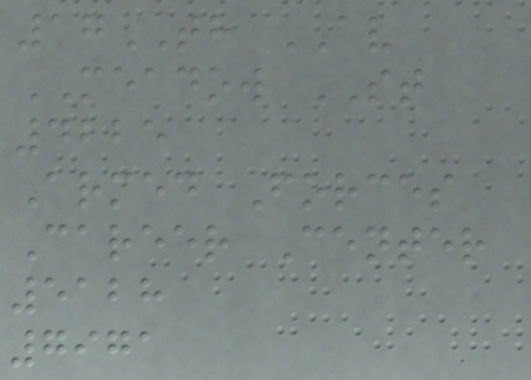17TH AV
MEADOW ST
4225
Armed Forces
Career Center
5128
7971
